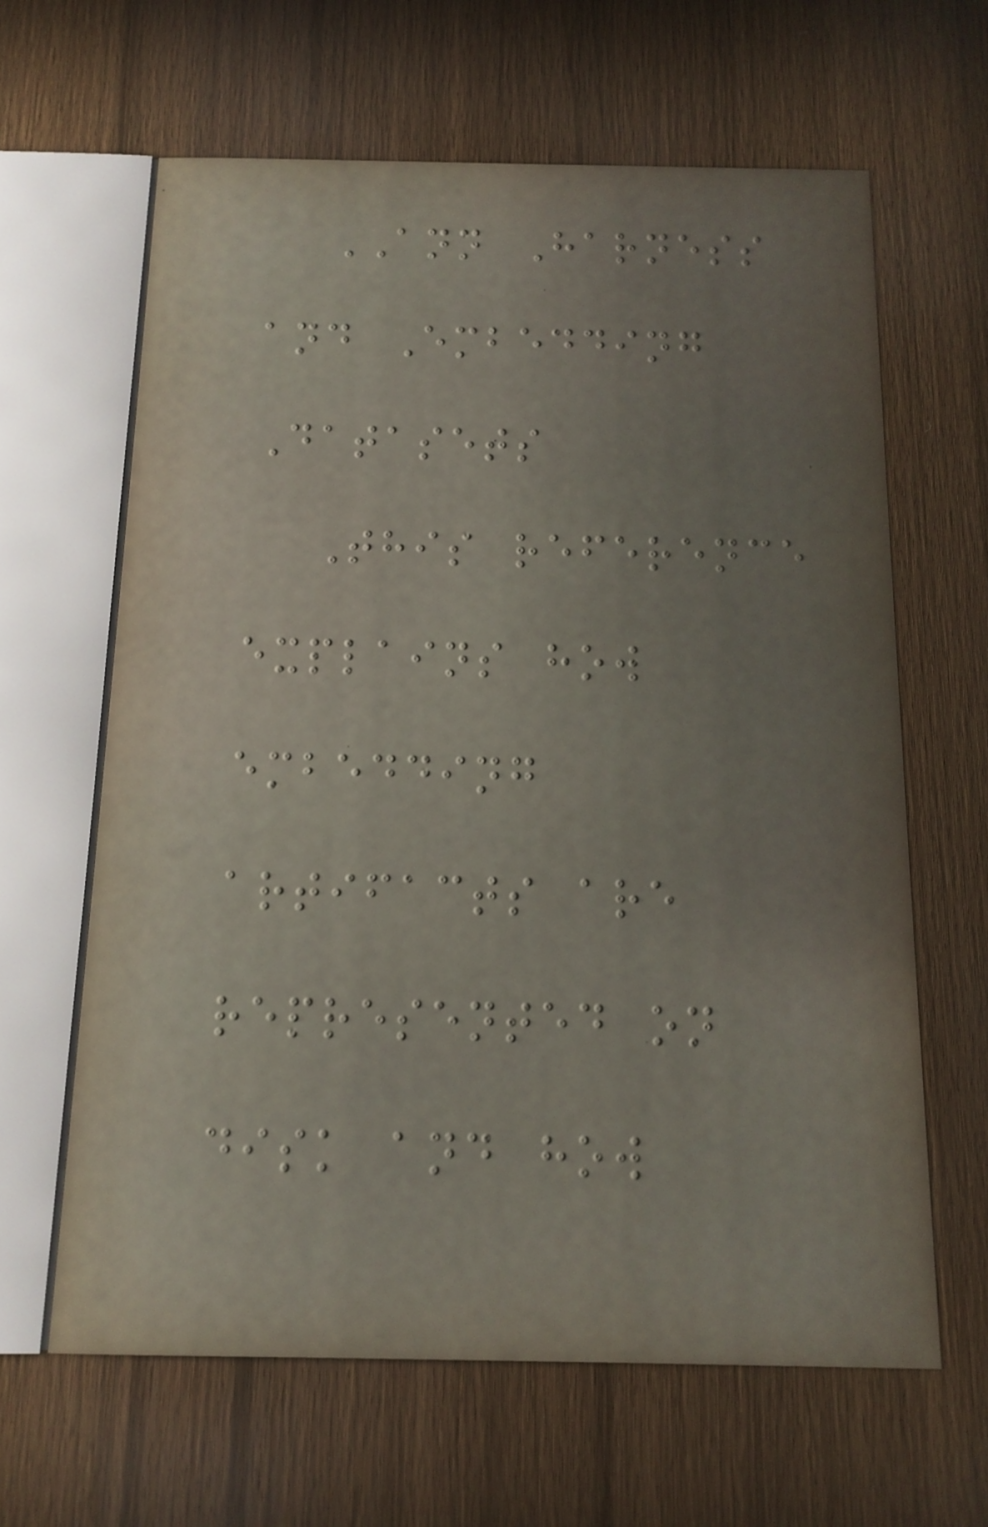ANN Harness
and Embedding
Datasets
This reference
explains how
embedding
artifacts are
represented on
disk and how
